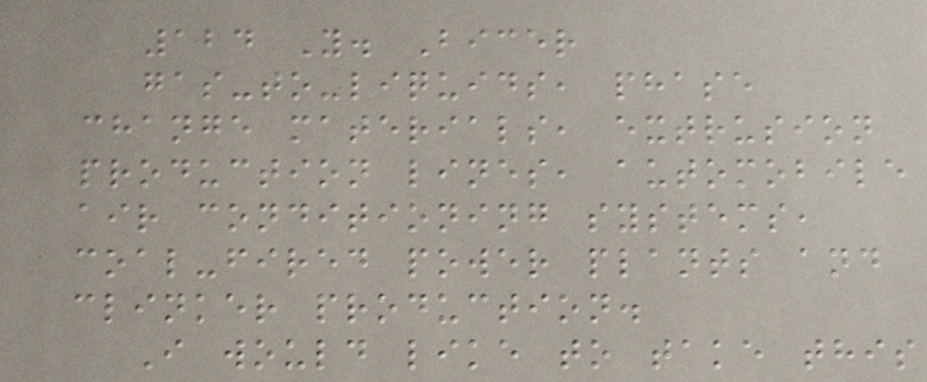124 Y. Bicer
gas-to-liquids, phase
change materials, extrusion
production lines, automobile
air conditioning systems,
coal-fired power plants and
clinker production.
I would like to take this
